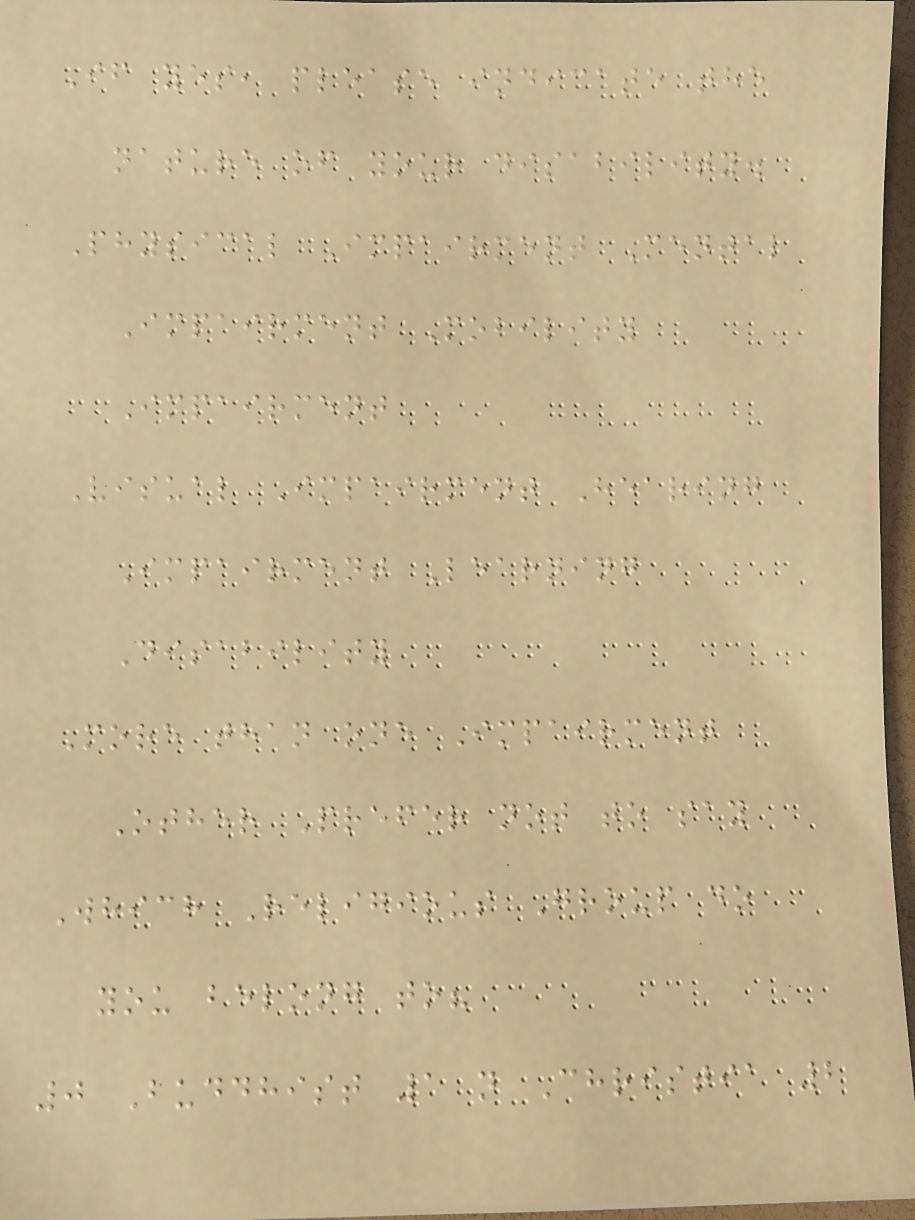If yes, please indicate the
nature of your disability.
Physical Impairment Mental
Impairment Mobility
Impairment
Visual Impairment Hearing
Impairment Learning
Disability
More than one Impairment
Other Prefer not to say
Which Religious Group do
you belong to?
0 Buddhist 1 n Christia 2
